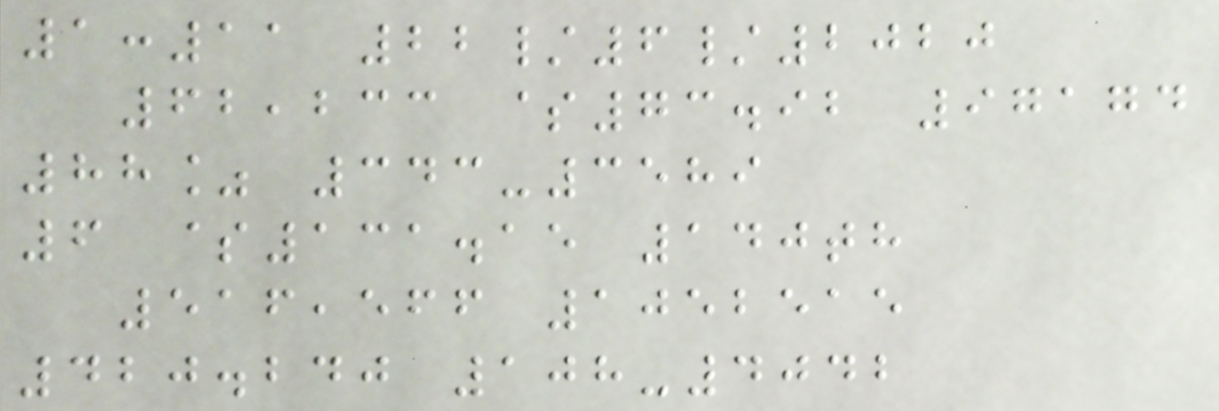1:11 22/6/2020
62,233 $73.92 97174
88% 343-3589
6 $131.15 140th
516,566 1052515
420.240 108-4042
